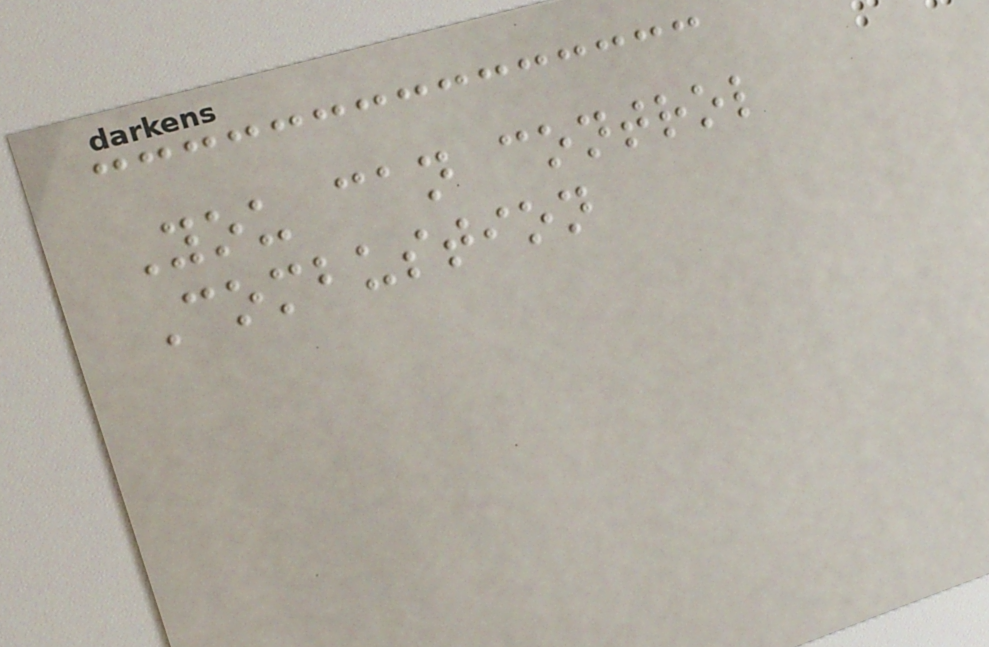You can control
Combustion
